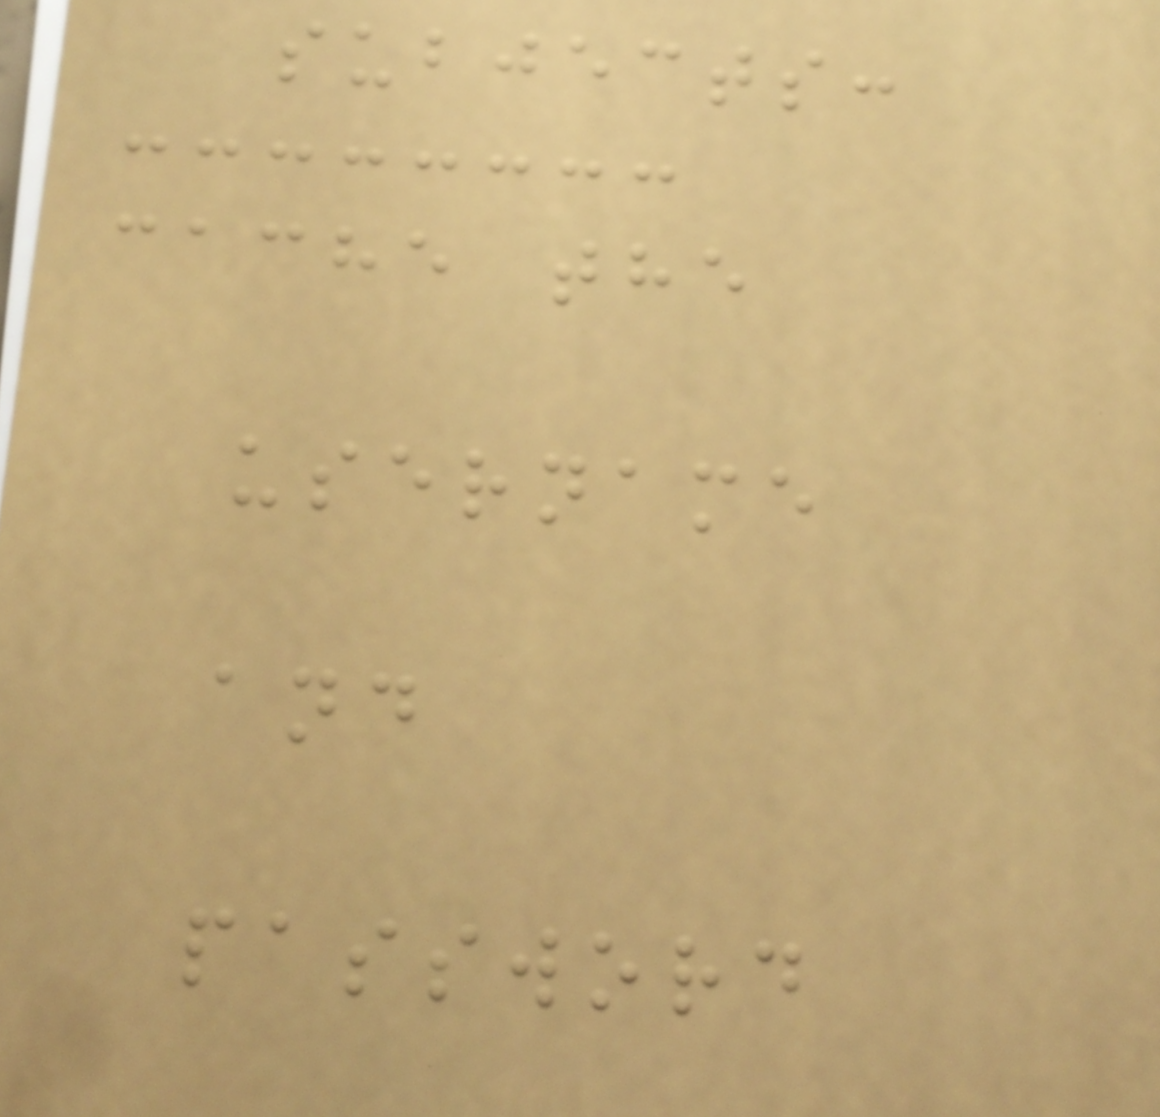subjects:
cache the
username
and
password
